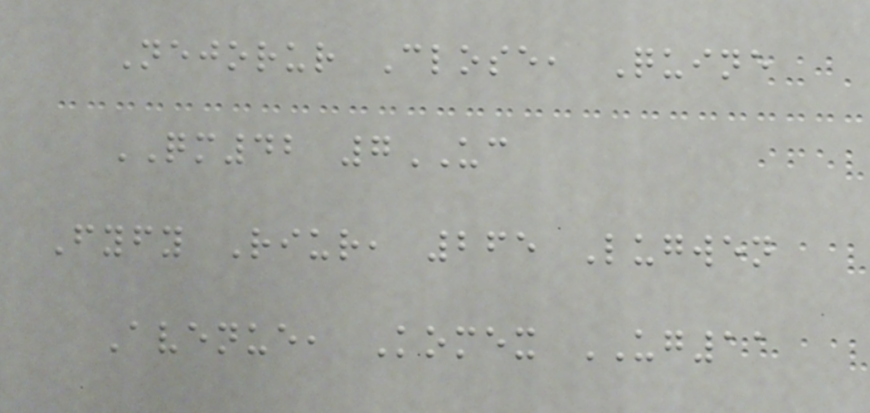Nejorur Close, Quine
QM42 7UC
Fyfy Riur, 265 Lugwen
Avenue, Komex UG11
